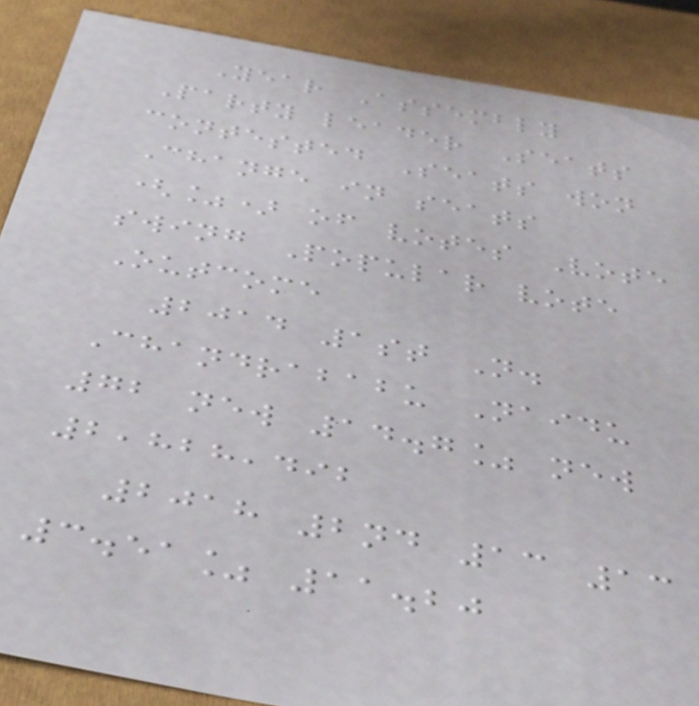Year Assembly
Party leader Seats
contested Seats won
Change in seats
(%) of votes Vote
swing Popular vote
Outcome
2014 1st N.
Chandrababu Naidu
72 new 14.7% new
2,828,492
2018 2nd 13 13
3.51% 11.20
